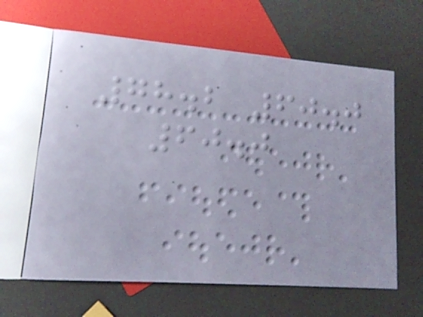78.2 60.0
60.0
